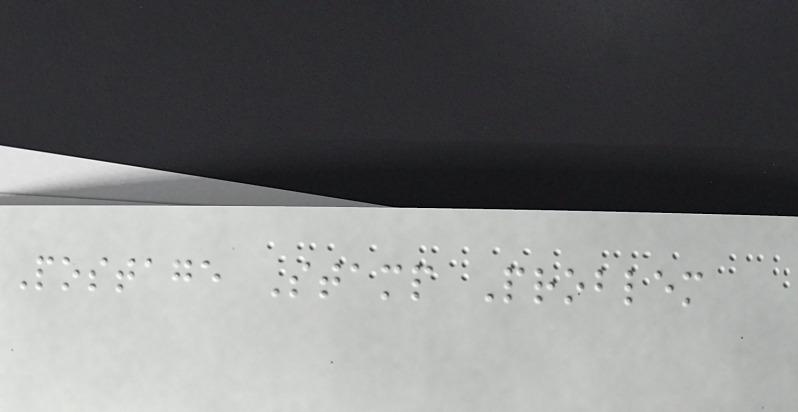Postage Stamp Problem
